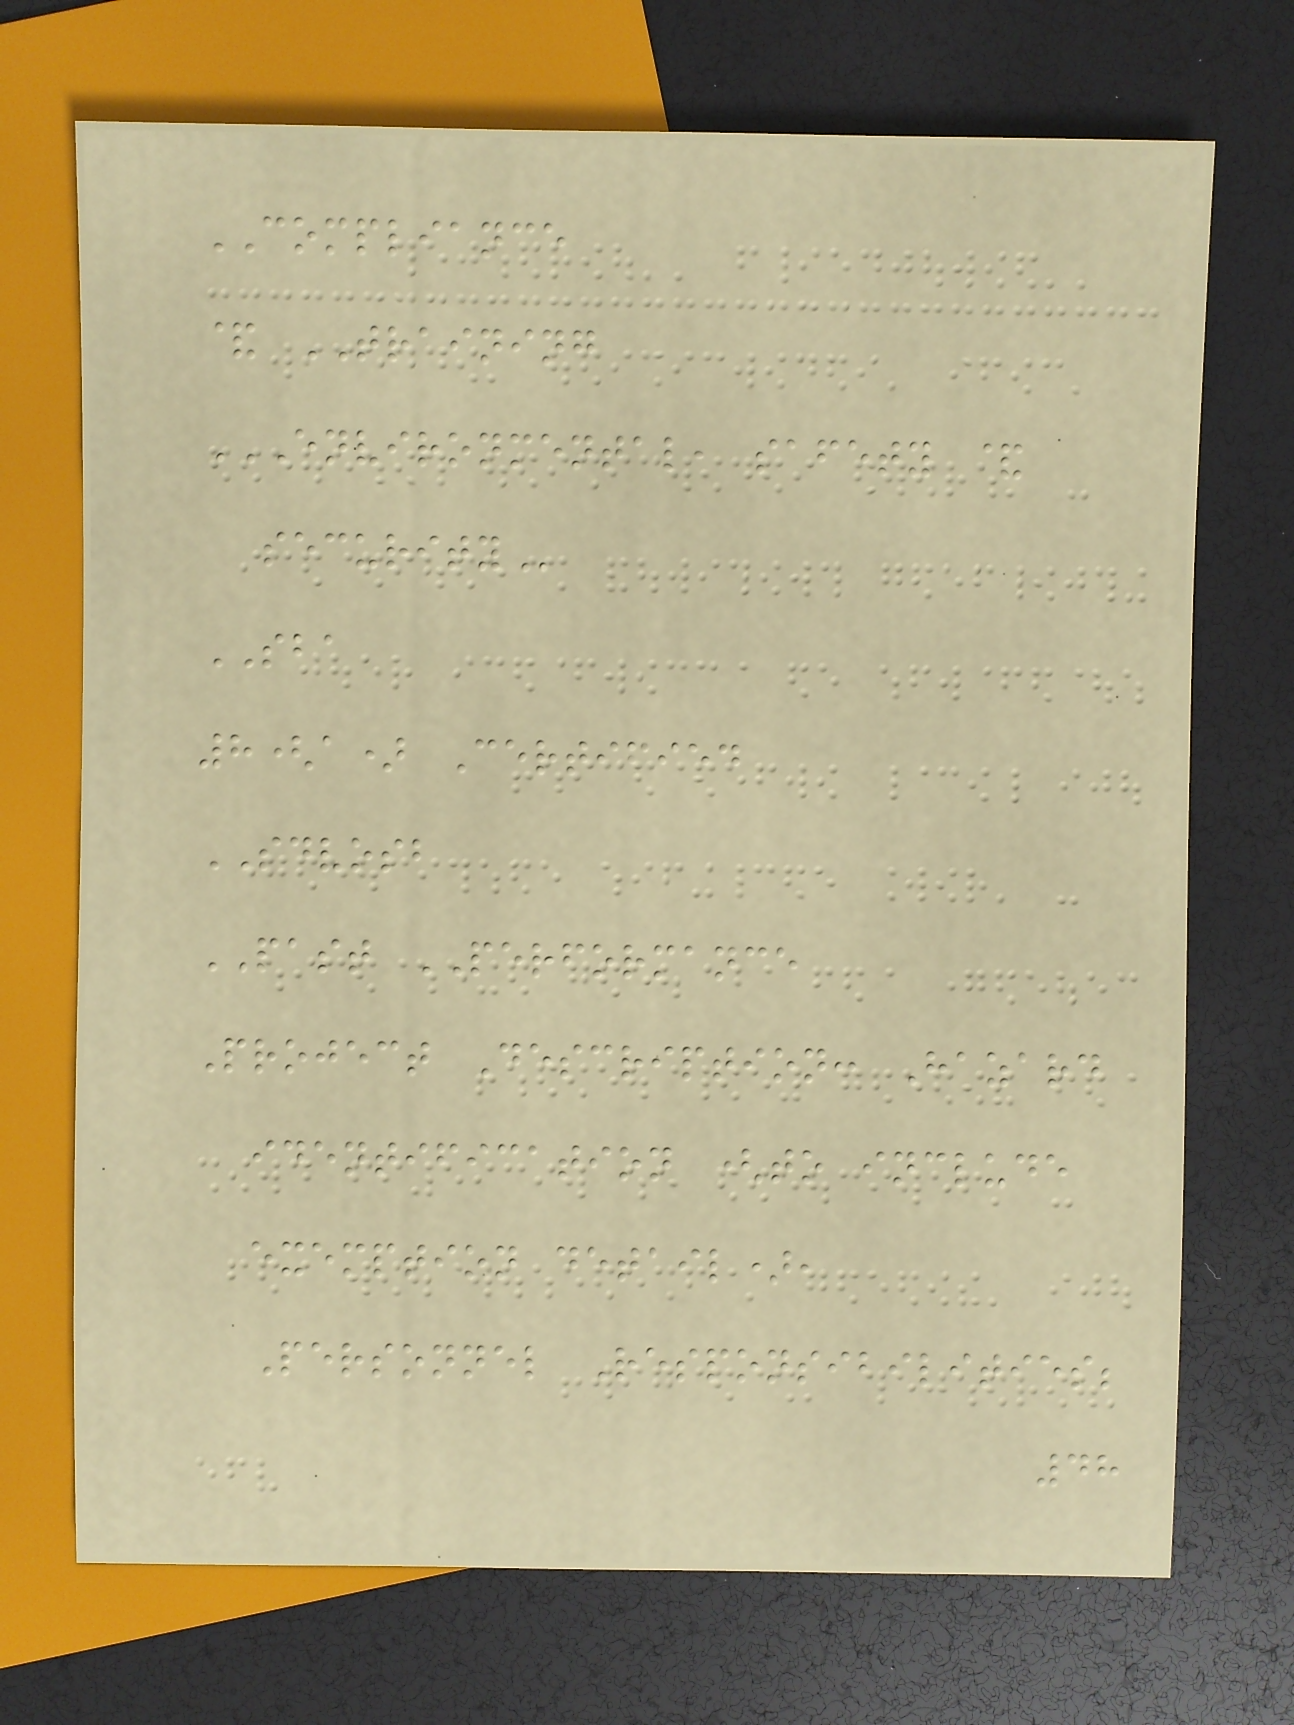COMPLIANCE
& TRAINING
ENVIRONMENTAL, SAFETY &
SECURITY
SBA
8(a) Certified
SDVOSB
PAST PERFORMANCE
Project Description: Hazard
identification (to include
exemption detail),
Personnel Responsibilities;
48
